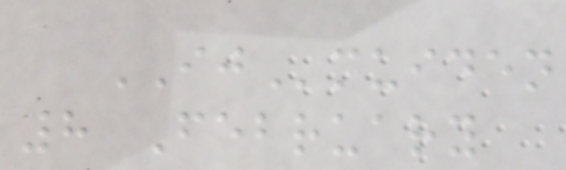IJmuiden
8 February
